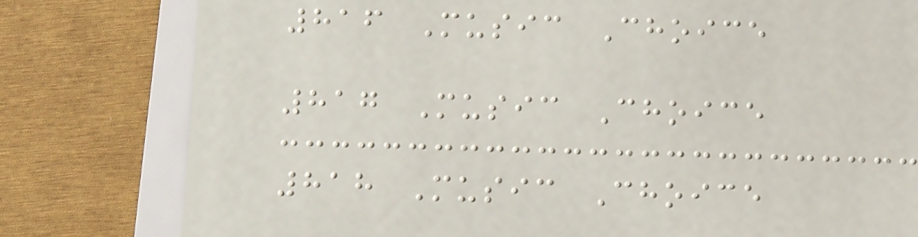816 Music Choice
817 Music Choice
818 Music Choice
